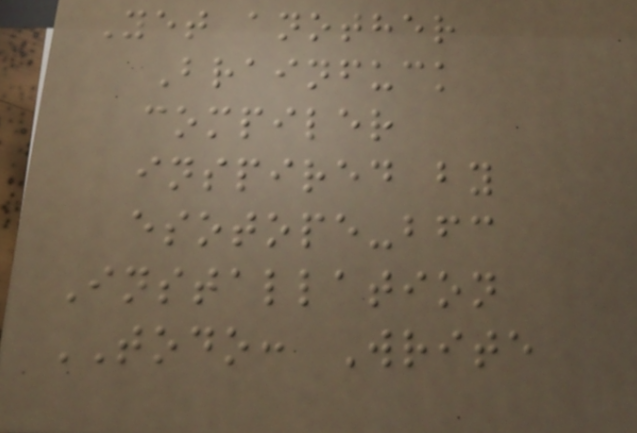Yet another
Brainfuck
compiler
inspired by
esotope-bfc
Installation
TODO: Write
